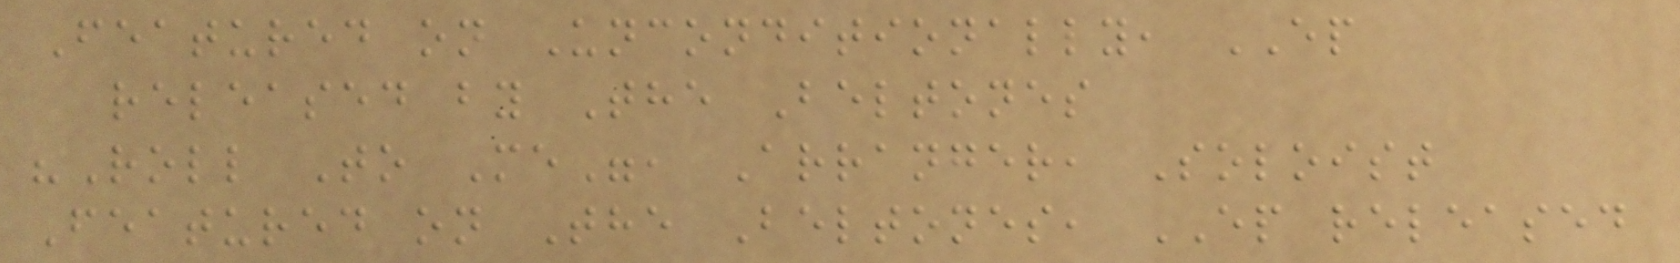Featured on Unconditionally, EP
released by The Beltones
"Roll To Me", Arranger, Soloist
Featured on The Beltones, EP released
